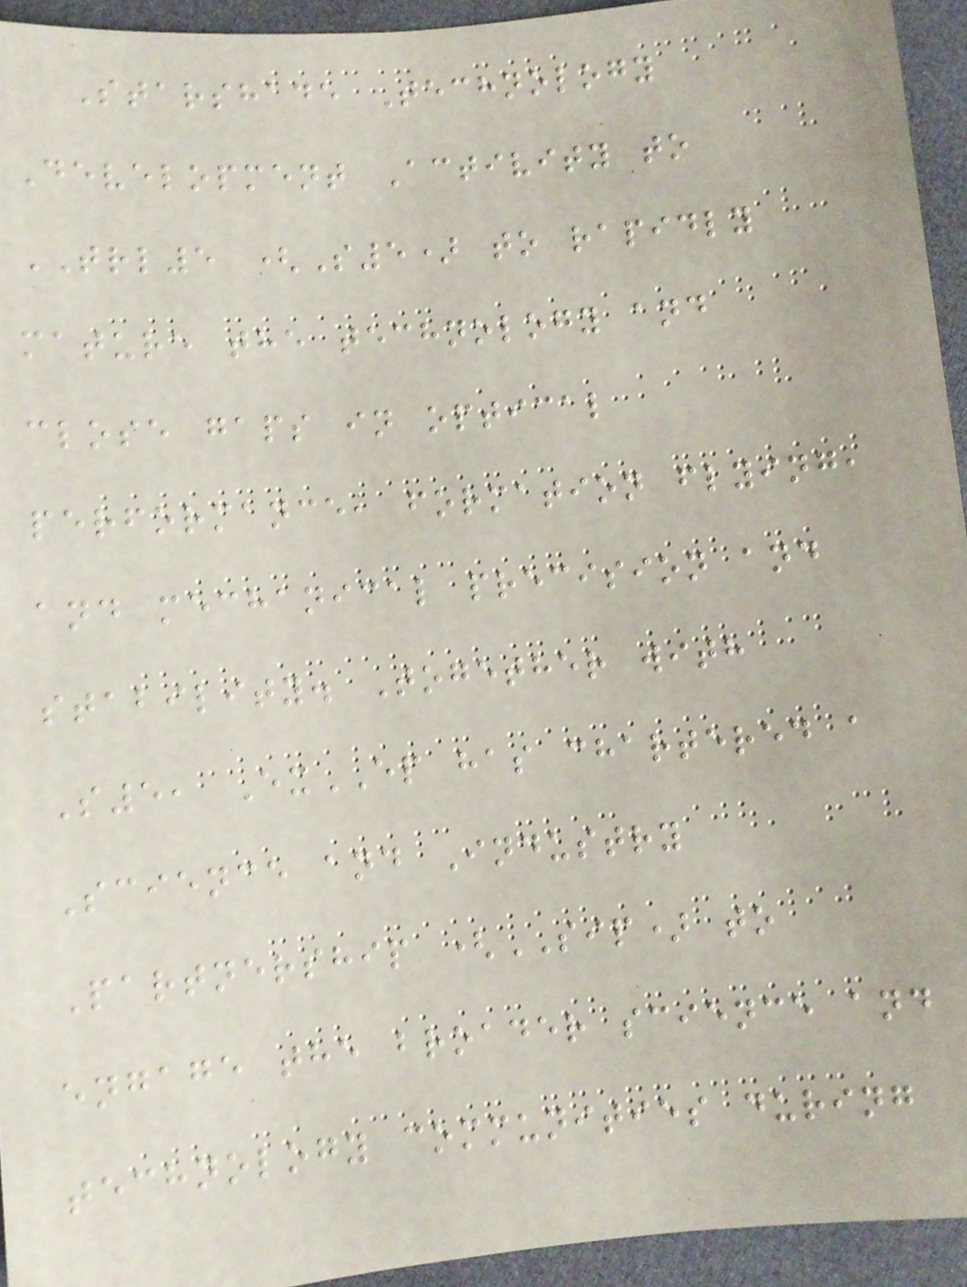Starshade Technology
Development Activity to
TRL5 (S5) to rapidly
mature the technology and
close gaps in optical
performance, formation flying,
and mechanical precision and
stability. Together with
S5, ExEP has chartered a
Science and Industry
Partnership (SIP) to
engage the broader science and
technology communities during
